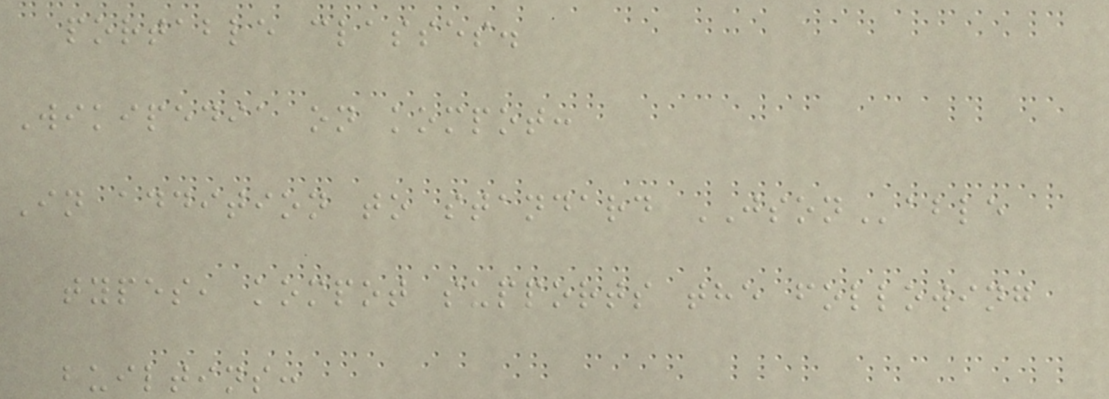portable classes.
Wikipedia on kompot:
In addition to standard JSONable
types, kompot supports the following
builtins:
